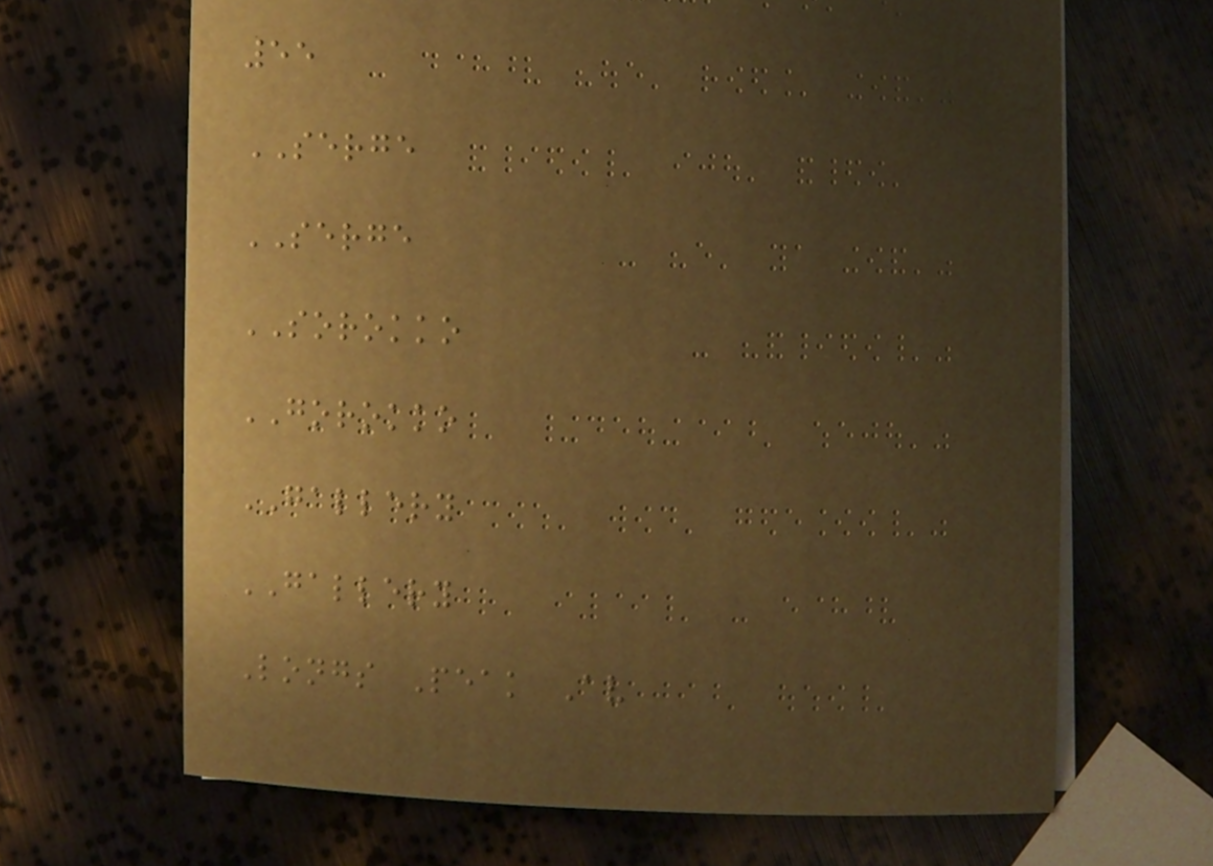55
SERGE
SERGE
SOROKKO
GOROKKO
GALLERY
GALLERY
Longs Peak Av
